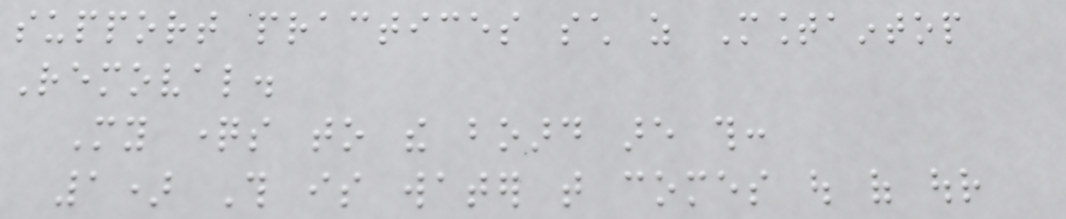support practices such as Mountaintop
Removal.
My questions to the board are this:
1) This is water that comes out of our
